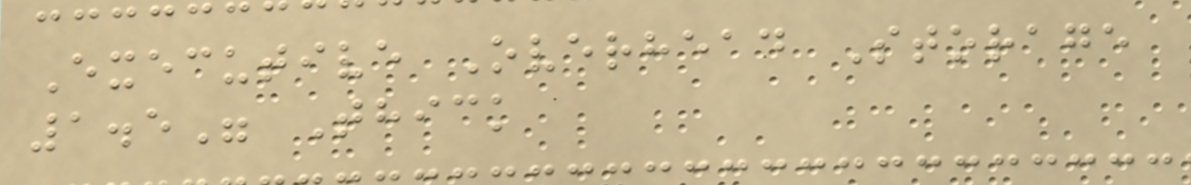Executive Overhead Storage
1.5" Thick
